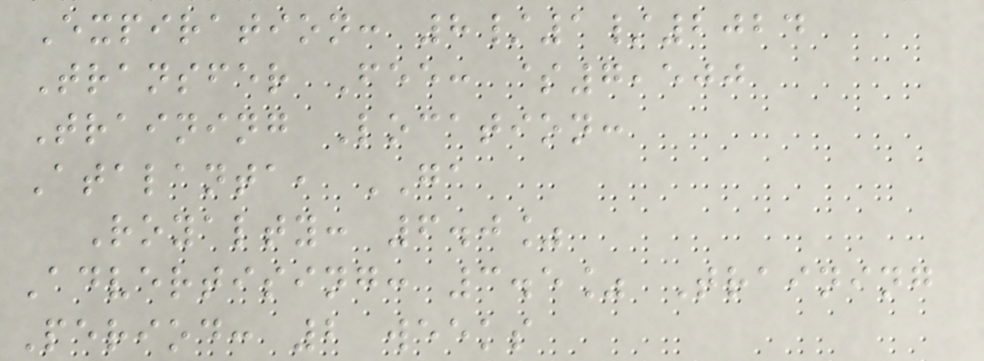Expiration: 8/1/2024
Transfer Fee: $7,500
Training Location:
Atalanta, GA
Royalty: 6.0%
Advertising: 3.5% Training
Period: 2 weeks
